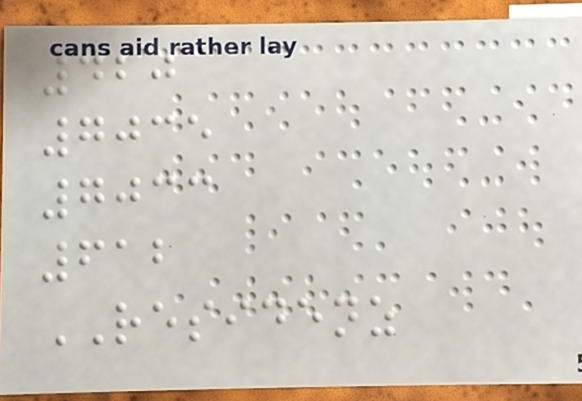420
7035
7033
612
RESIDENZ
